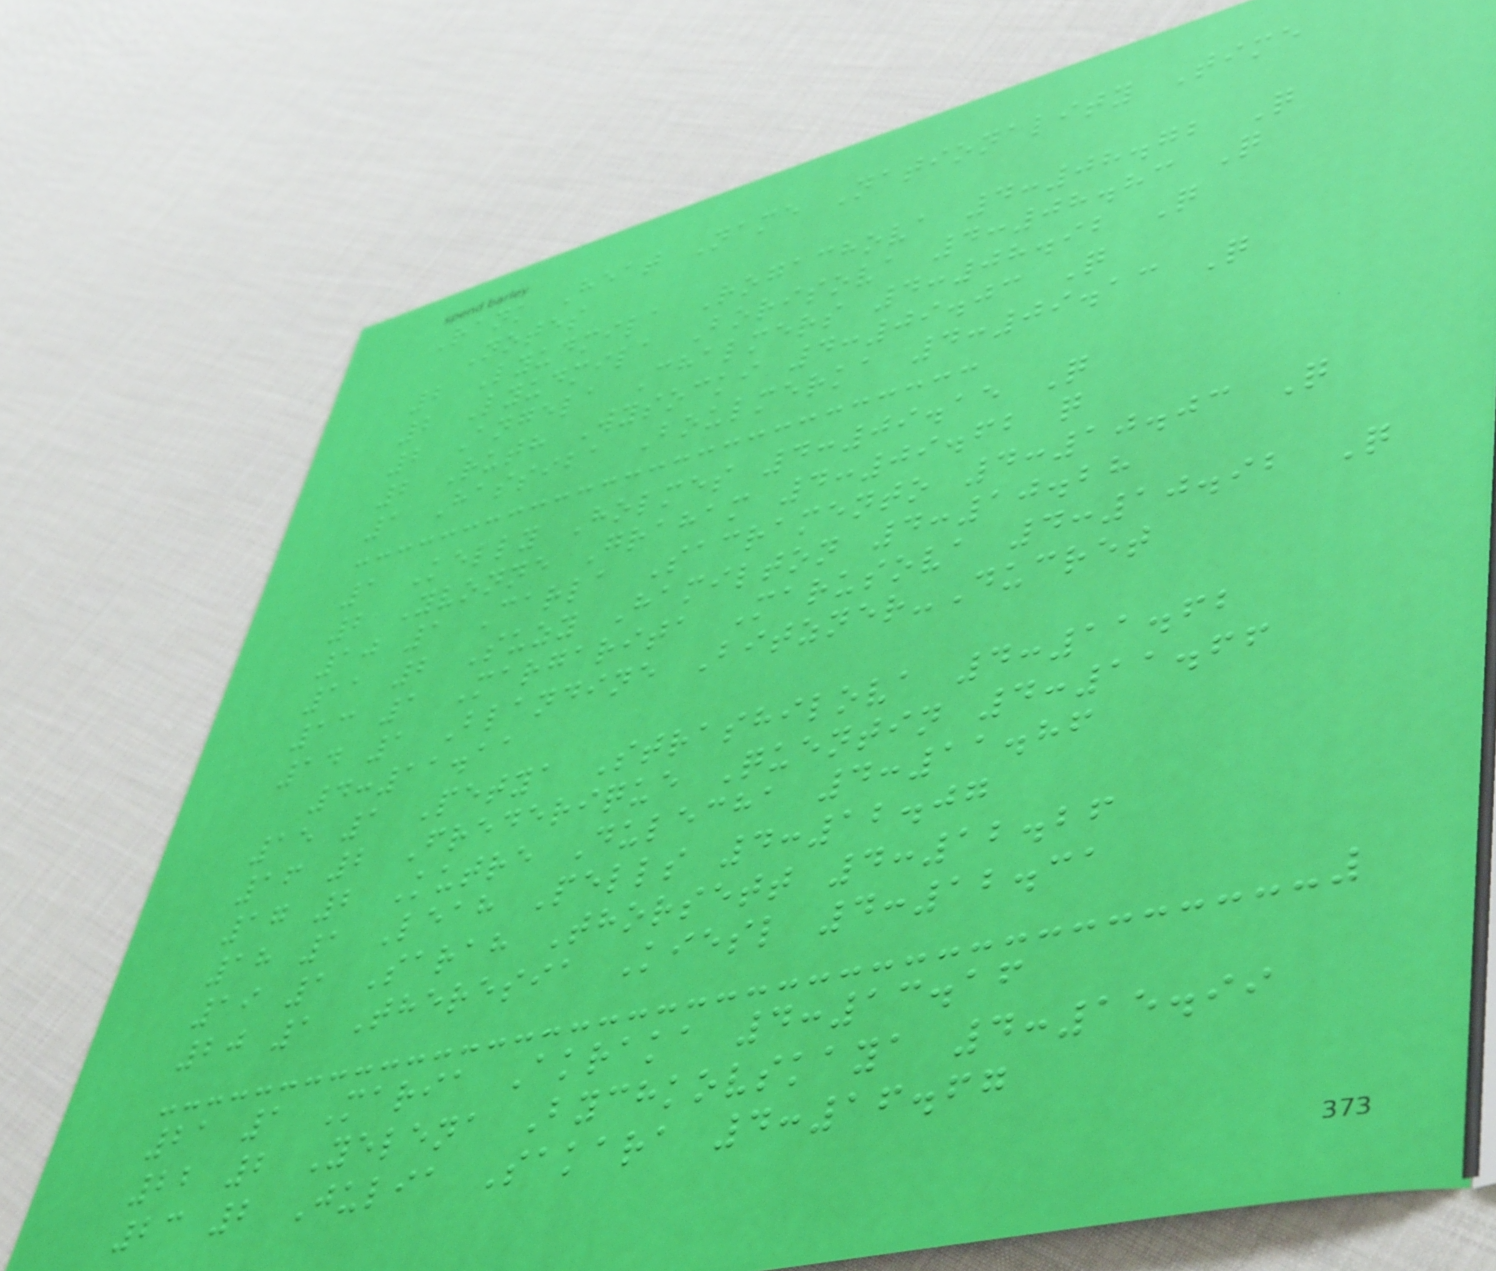Rank Heat Name Nationality Time
Notes
2 Lyudmila Rogachova 4:08.72 Q
2 Lyudmila Borisova 4:08.83 Q
2 Angela Chalmers 4:08.92 Q
2 Ruth Wysocki 4:09.03 Q
1 Hassiba Boulmerka 4:09.13 Q
1 Kelly Holmes 4:09.15 Q
2 Yvonne Graham 4:09.62 q
10 1 Carla Sacramento 4:10.03 Q
11 2 Suzy Hamilton 4:10.28
13 1 Margarita Marusova 4:10.92 Q
14 1 Blandine Bitzner-Ducret
4:11.11
15 1 Petya Strashilova 4:11.62
16 2 Frederique Quentin 4:11.66
17 2 Kutre Dulecha 4:11.86
18 1 Leah Pells 4:12.07
19 1 Sarah Thorsett 4:12.26
20 1 Theresia Kiesl 4:12.31
21 1 Maria Akraka 4:13.16
22 2 Yelena Bychkovskaya 4:15.99
23 2 Julia Sakara 4:16.67
